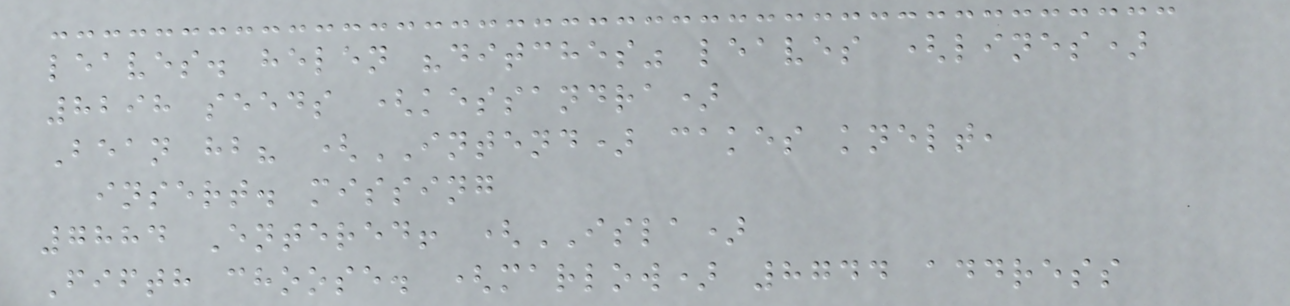leaves. helen "ditches" leaves (lines)
8298 seeds (kessandra)
Bean hb? (INTEND) cakes knelt,
insert. missing
7884 Entered! (ISLA)
Fifth choose. (marlow) 8744 address
